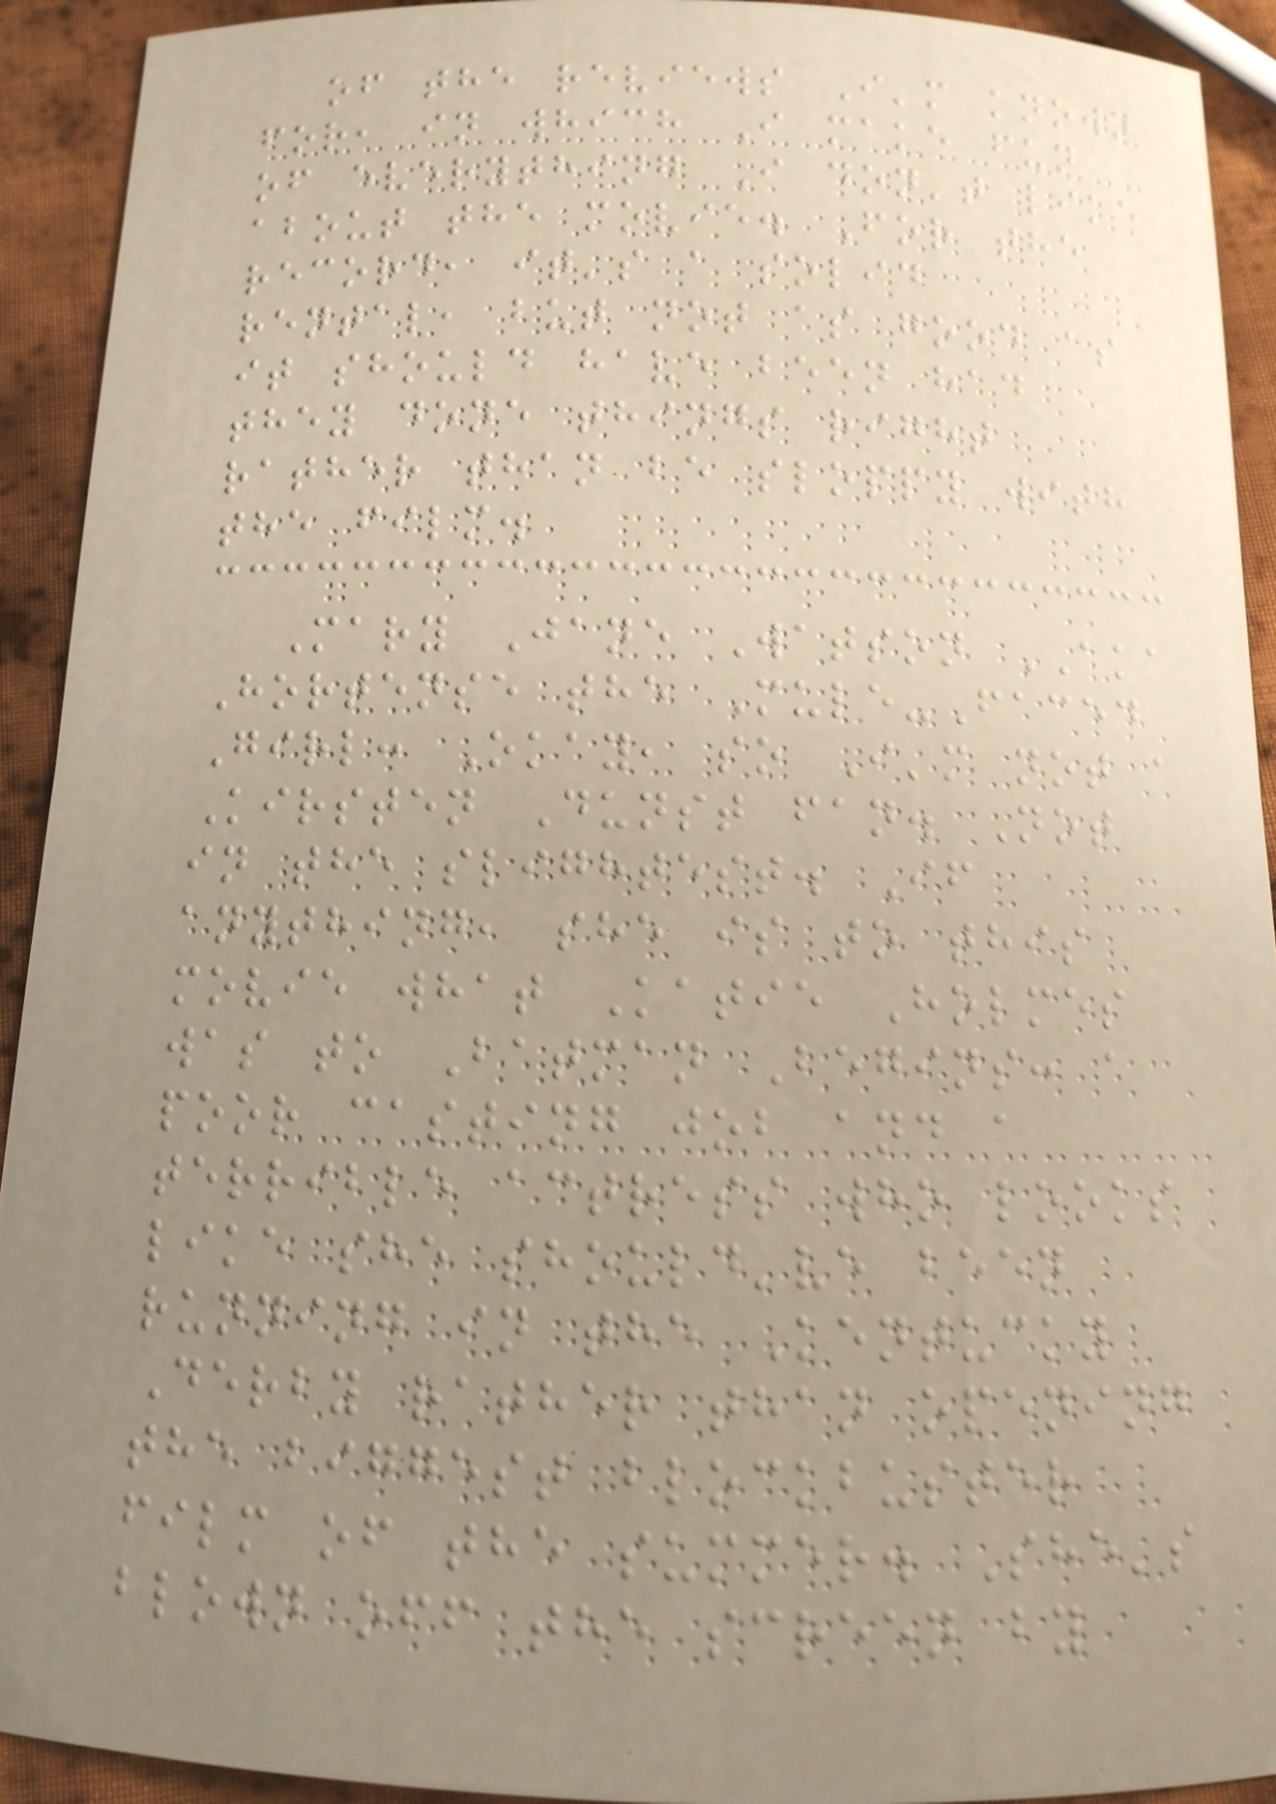of the reviews I'm known
for, in which I make fun
of everything I don't like
about the movie. For the
record, it's a solid
rental, but not as good as
it should have been had
they done things right
rather than be sloppy with
the film.
Mary Jane Watson AKA
Hortense the Mule-Faced
Girl: Okay, so I'm not a
Kirsten Dunst fan. Not
in the slightest. If
anything, she is to this
movie what Katie Holmes
was to Batman Begins: a
poor casting job and a
terrible actress who looks
like she should've been
running in the Kentucky
Derby rather than opening
the biggest blockbuster
film of the summer. She's
blown off the screen by
